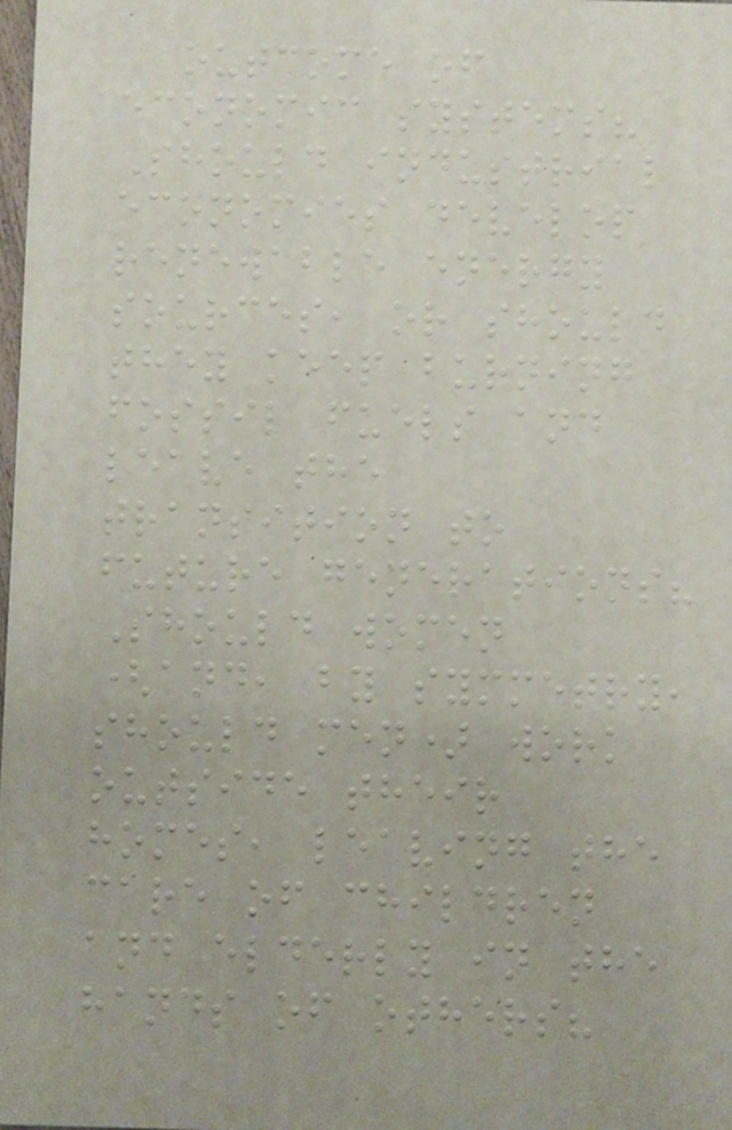outcome of
economic systems?
Should industrial
economies develop
renewable energy
sources, or should
they keep burning
fossil fuels and
leave the
transition to
future generations?
Should women
(and, by symmetry,
should men) work
outside their
homes, leaving the
care of children
and elderly in the
hands of others?
